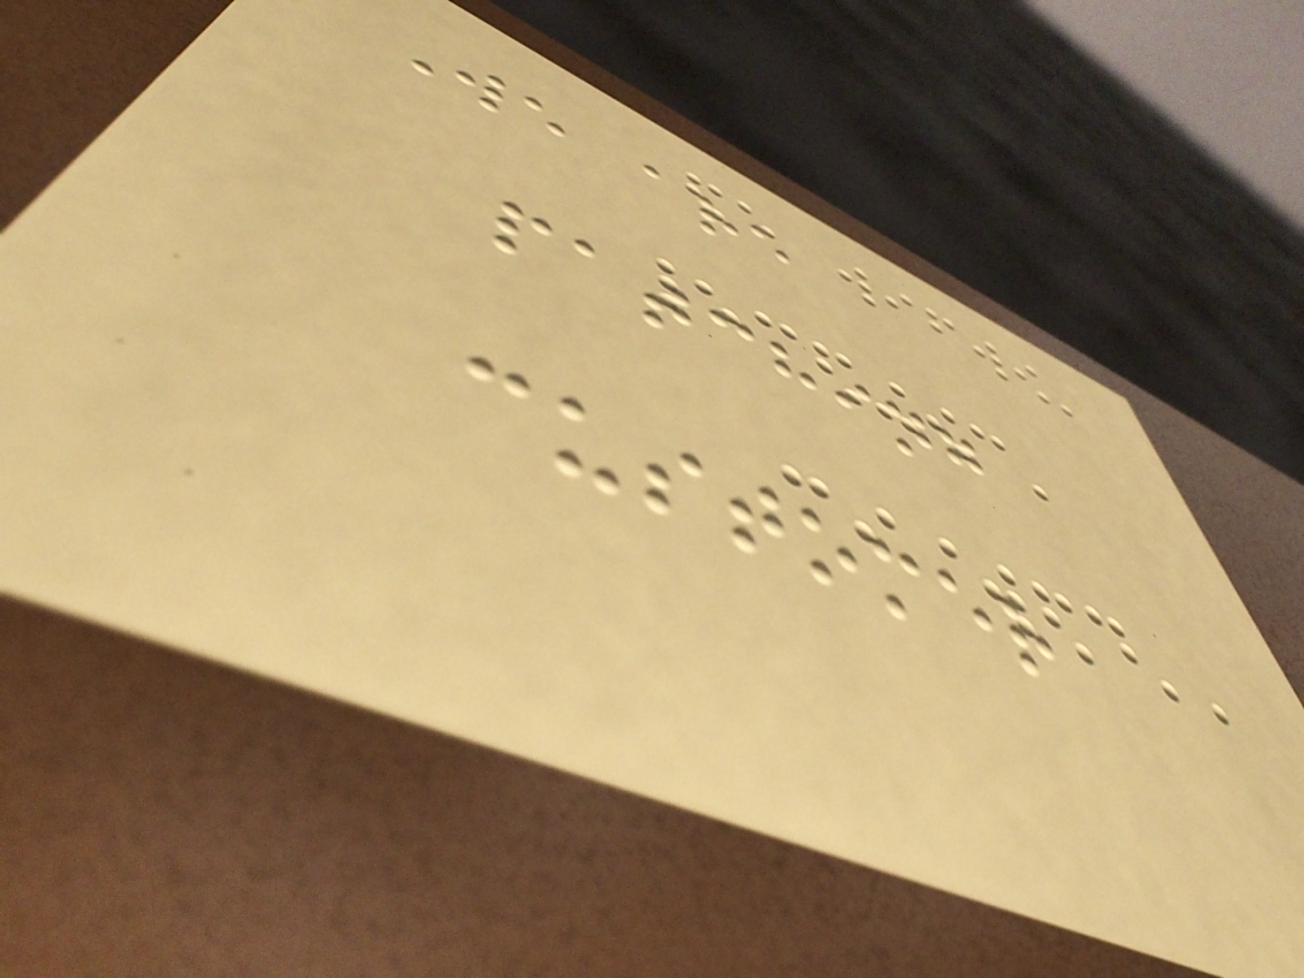We are
patching
customer
